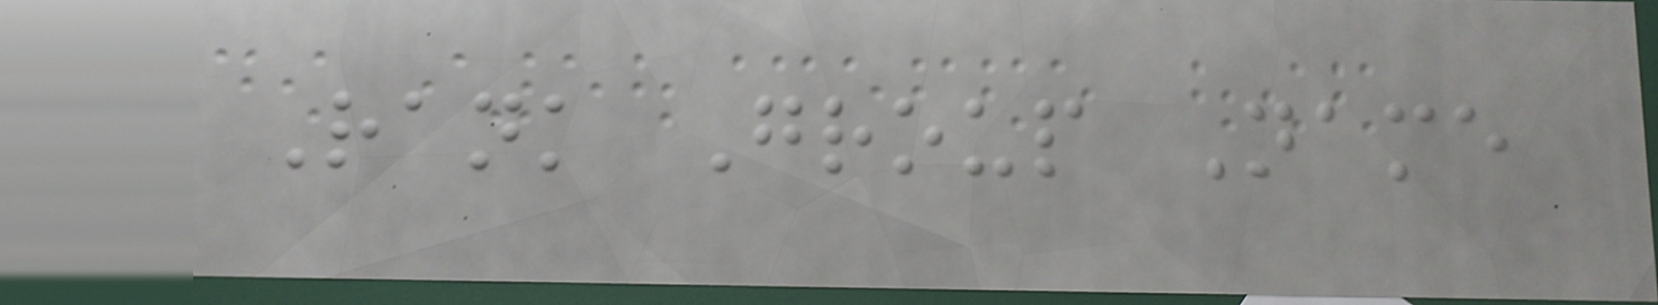Rank Group Name
